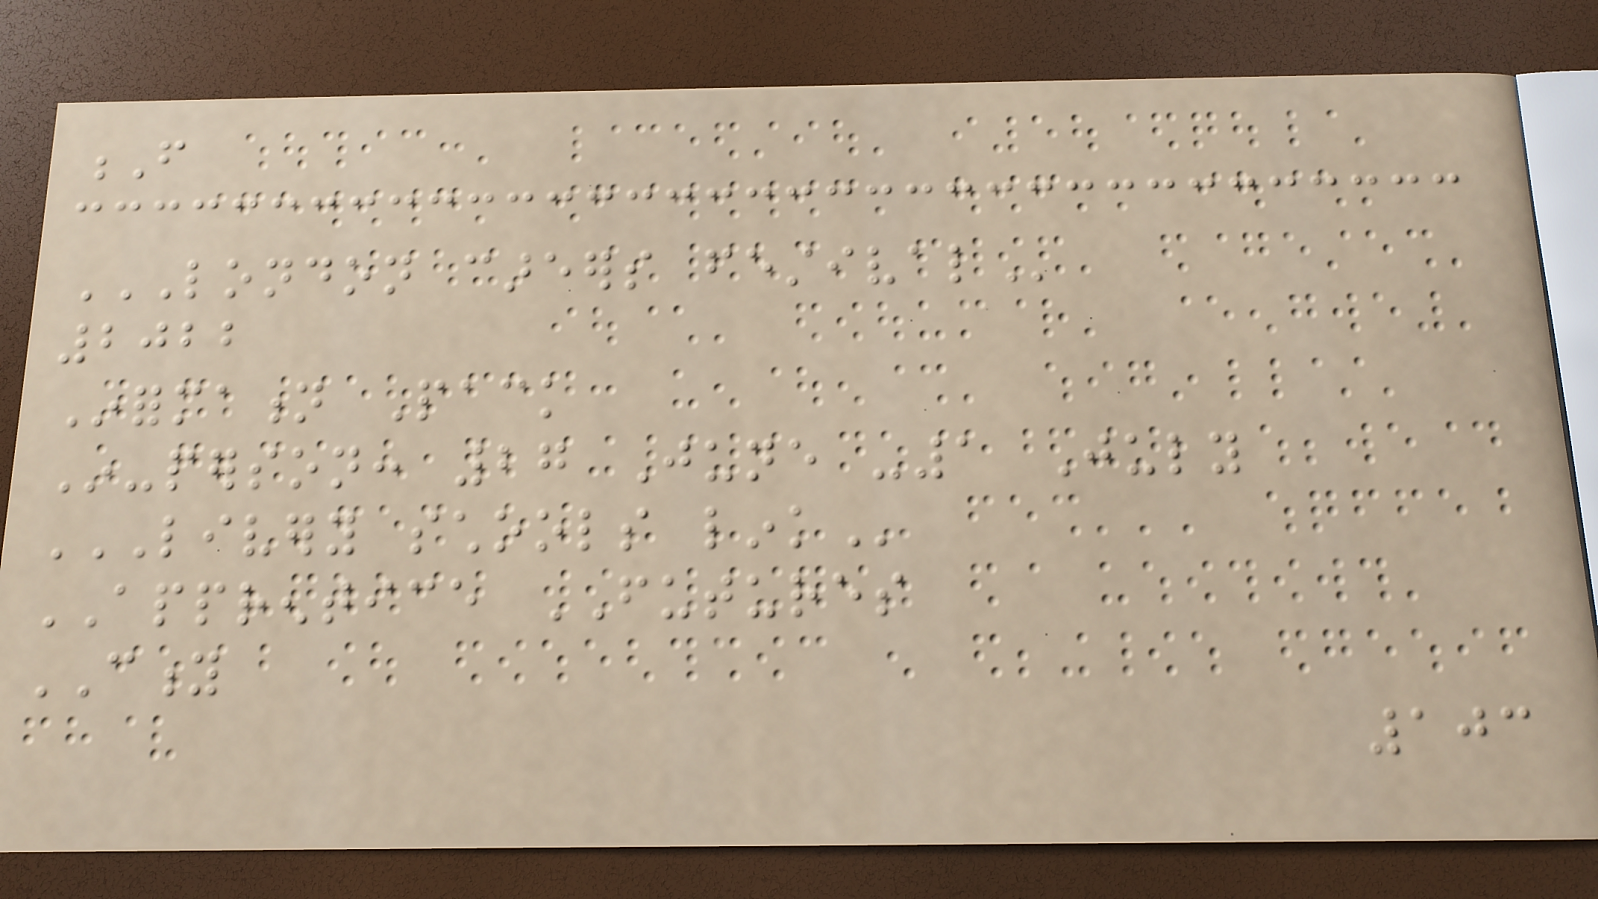F
LONDON CAREERS FESTIVAL
2022
Information Pack
In-person: 27 June -1 July
LIVERY SCHOOLS LINK
APPRENTICE FUTURES
CITY
103
